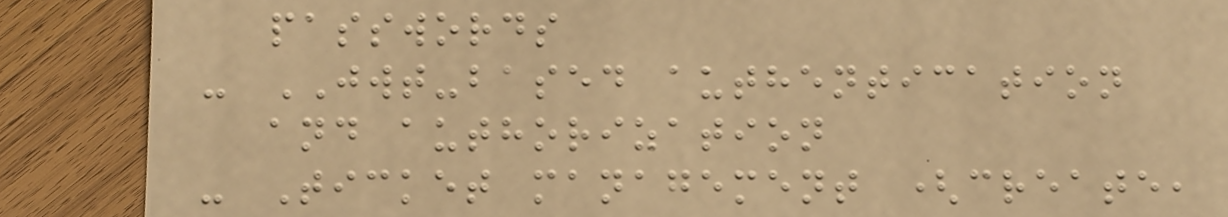passwords
- JWT-based authentication
and authorization
- Ticket management (create,
